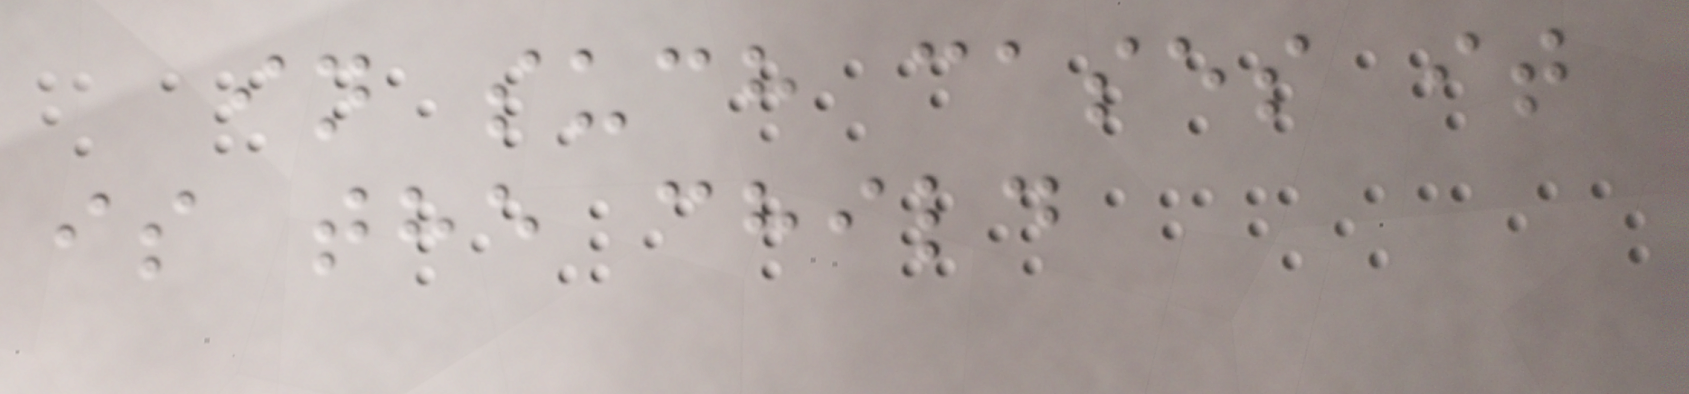in such cases it
is the child
